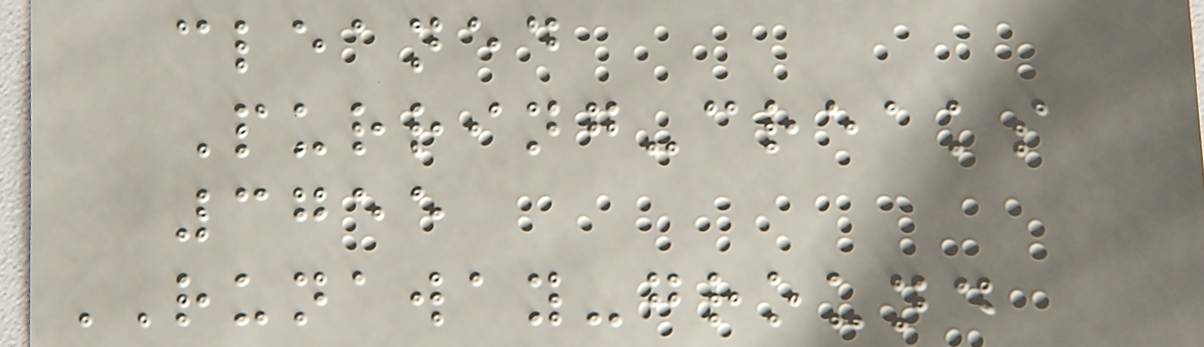cleaned
Purring-creaks
3755
RUNAWAY-ground
